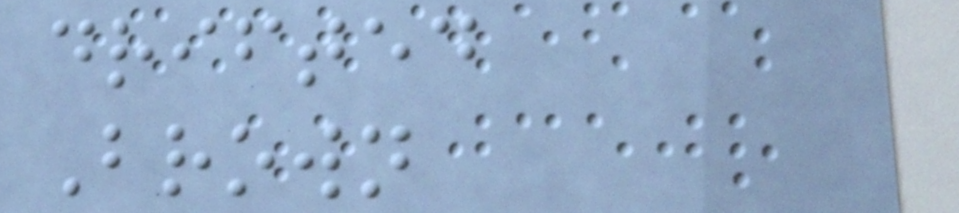drifted
Brown
